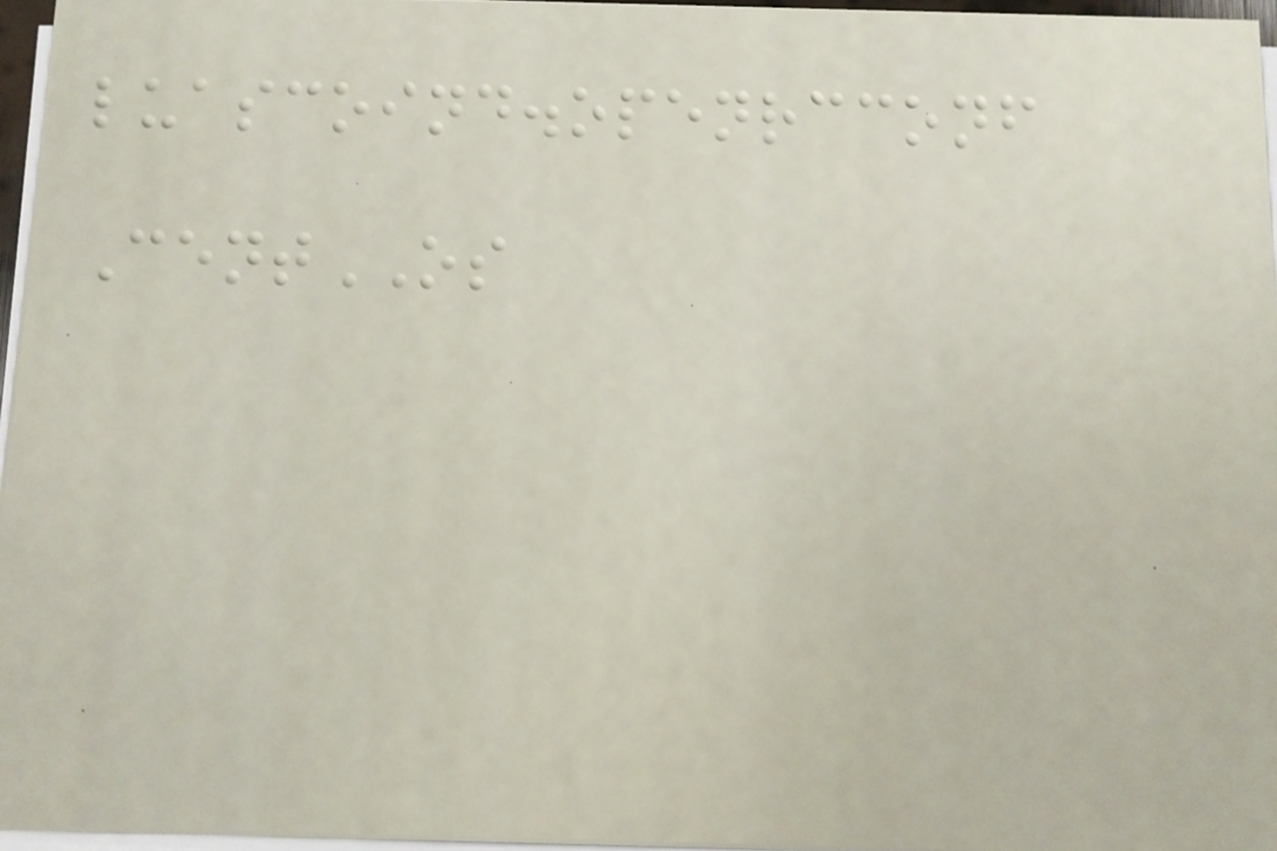luascoind.openrcconf
CentOS
